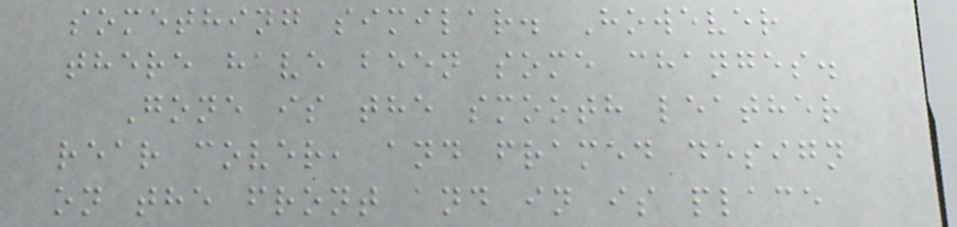something similar. However
there have been some changes.
Gone is the smooth leather
rear cover, and framed design
on the front and in is place
